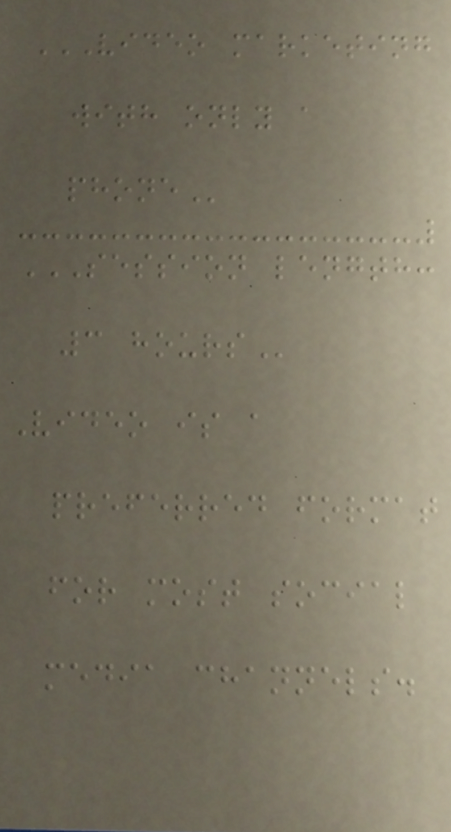VIDEO MARKETING
WITH ONLY A
PHONE
SESSION LENGTH:
3 HOURS
Video is a
preferred format
for most social
media channels.
